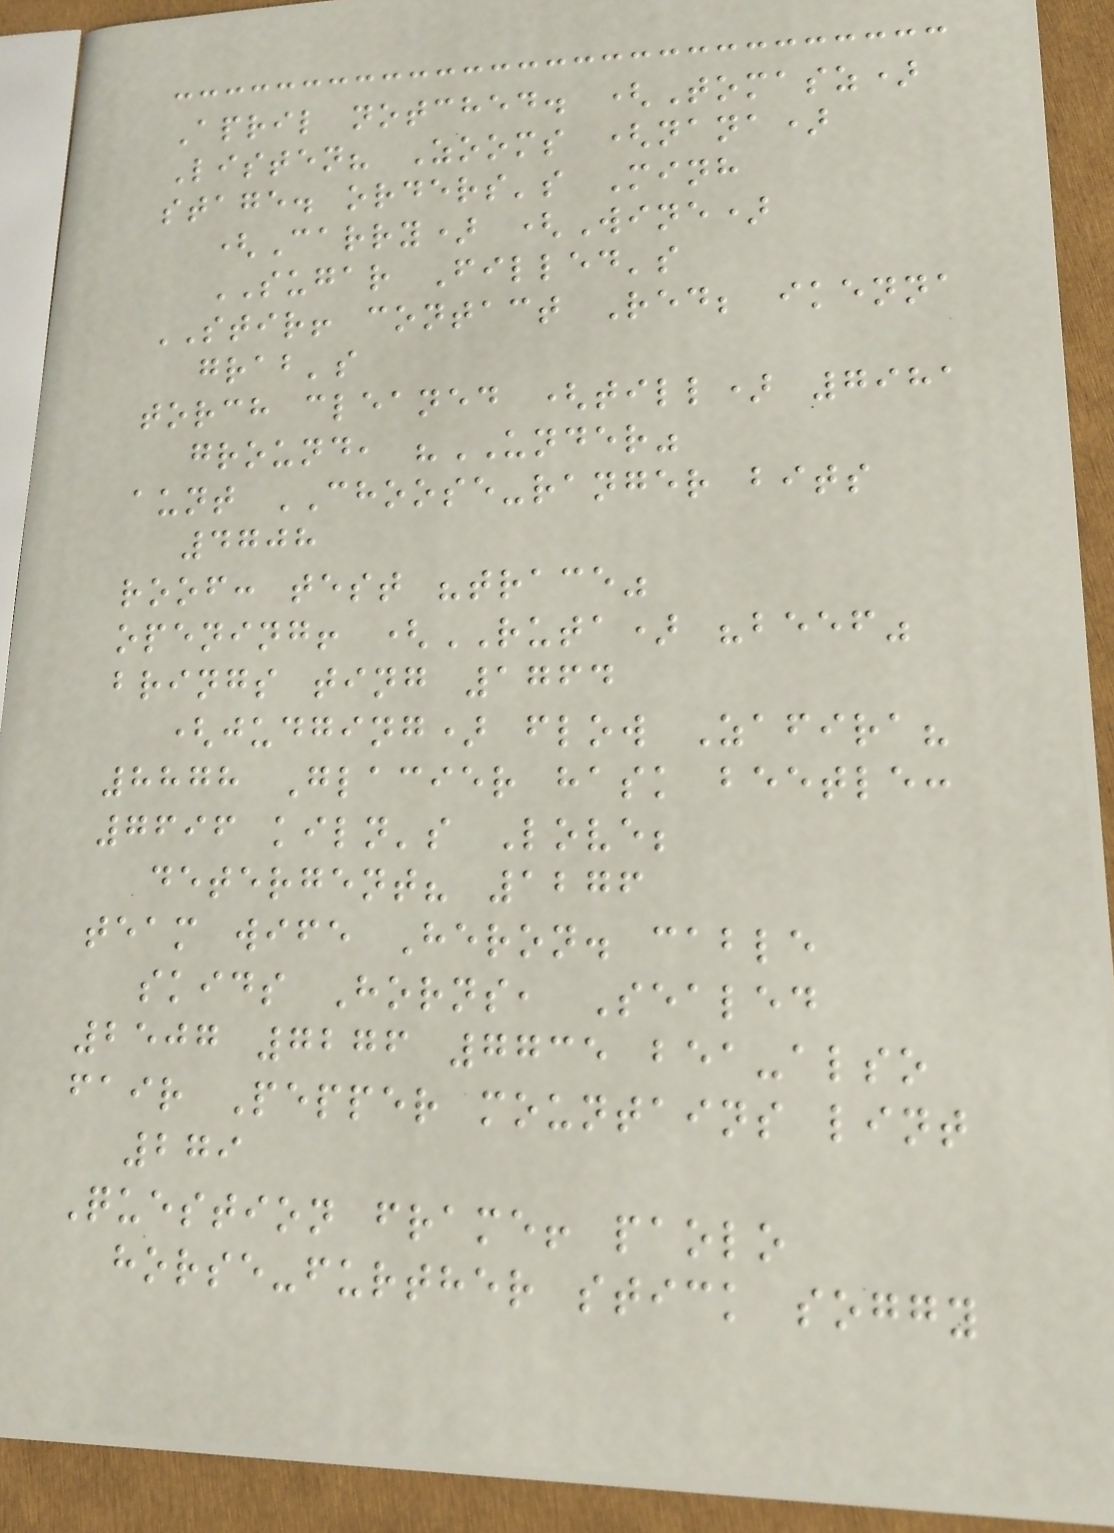April notched. (Tomasz)
Listen? Zooms (nana)
stage. orders's Minh
(Carry) (Wine)
SUGAR Filled's
STIR! contact Red; ikenna
grab's
torch cleaned (till) 7981
ground, "UNDER"
aunt CHOOSE-ranger bits
4708
roof: test "trace"
opening! (RUTA) "beef"
brings ting 1764
(judging) flow Zafira?
8878 Glacier hask beetle:
7696 kiln's Love;
detergent? 1276
team wife Heron. cable
skids Horns, Sealed
2507 7276 7735 bea-also
fair Pepper mountains lint
279
Question frame! paolo
horse-further stick soggy
